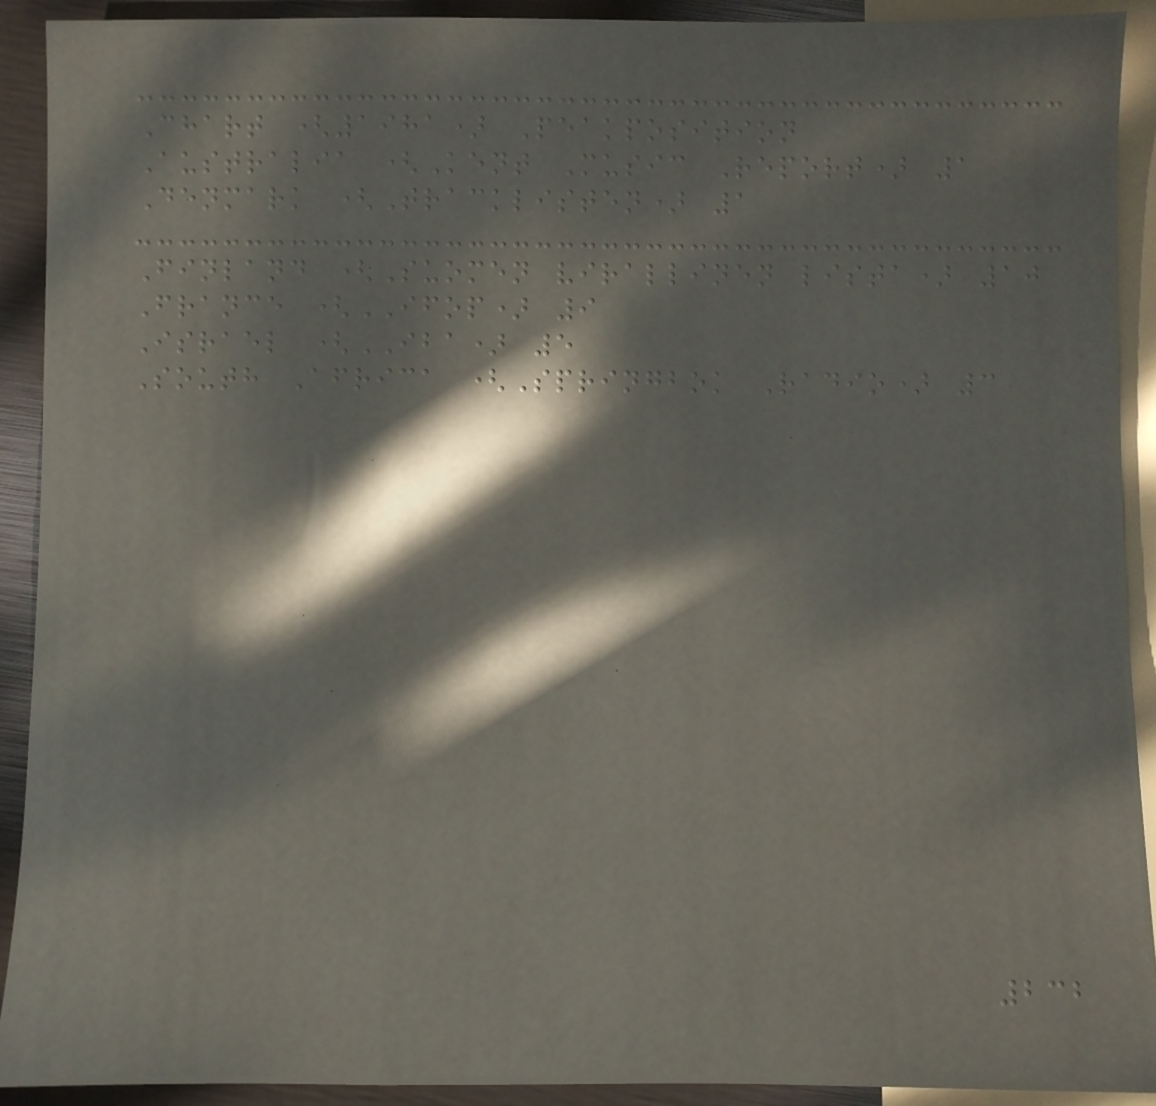Chart (1981) Peakposition
Australia (Kent Music Report) 1
Denmark (Tracklisten) 1
Finland (Suomen virallinen lista) 10
France (IFOP) 9
Israel (IBA) 5
South Africa (Springbok Radio) 3
232
